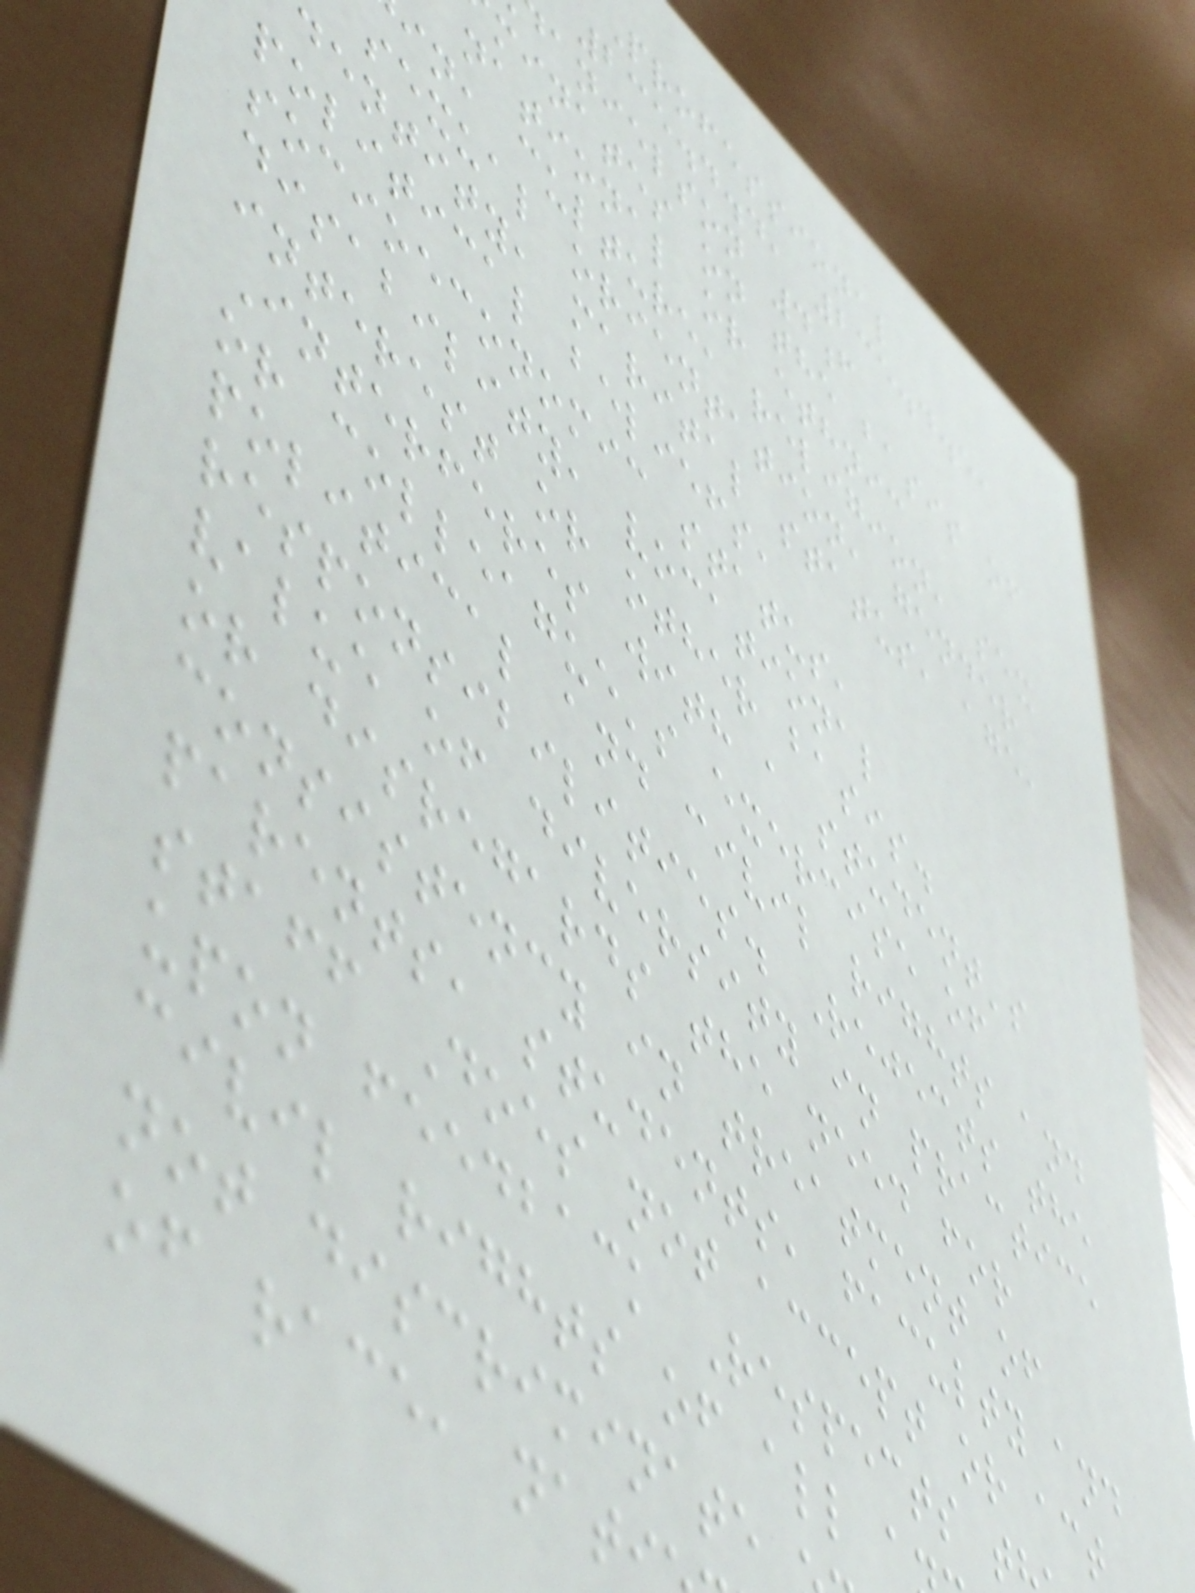Professional
235.4.4, 235.4.5,
anielson 4f
minates on the basis of
national or ethnic
in, culture, religion, sex
sexual orientation, gender
dentity, marital status, age,
political beliefs,
socioeconomic status,
disability, vocational
interest or other basis.
Interferes with a student's
or colleague's exercise of
political and civil rights and
responsibilities. Rejects the
value of diversity in practice
or disregards the need for
consistency in treatment of
parents, students, faculty and
staff Does not accept or act
upon feedback Respects t
civil rights of all a
not discriminate
of race, nat
